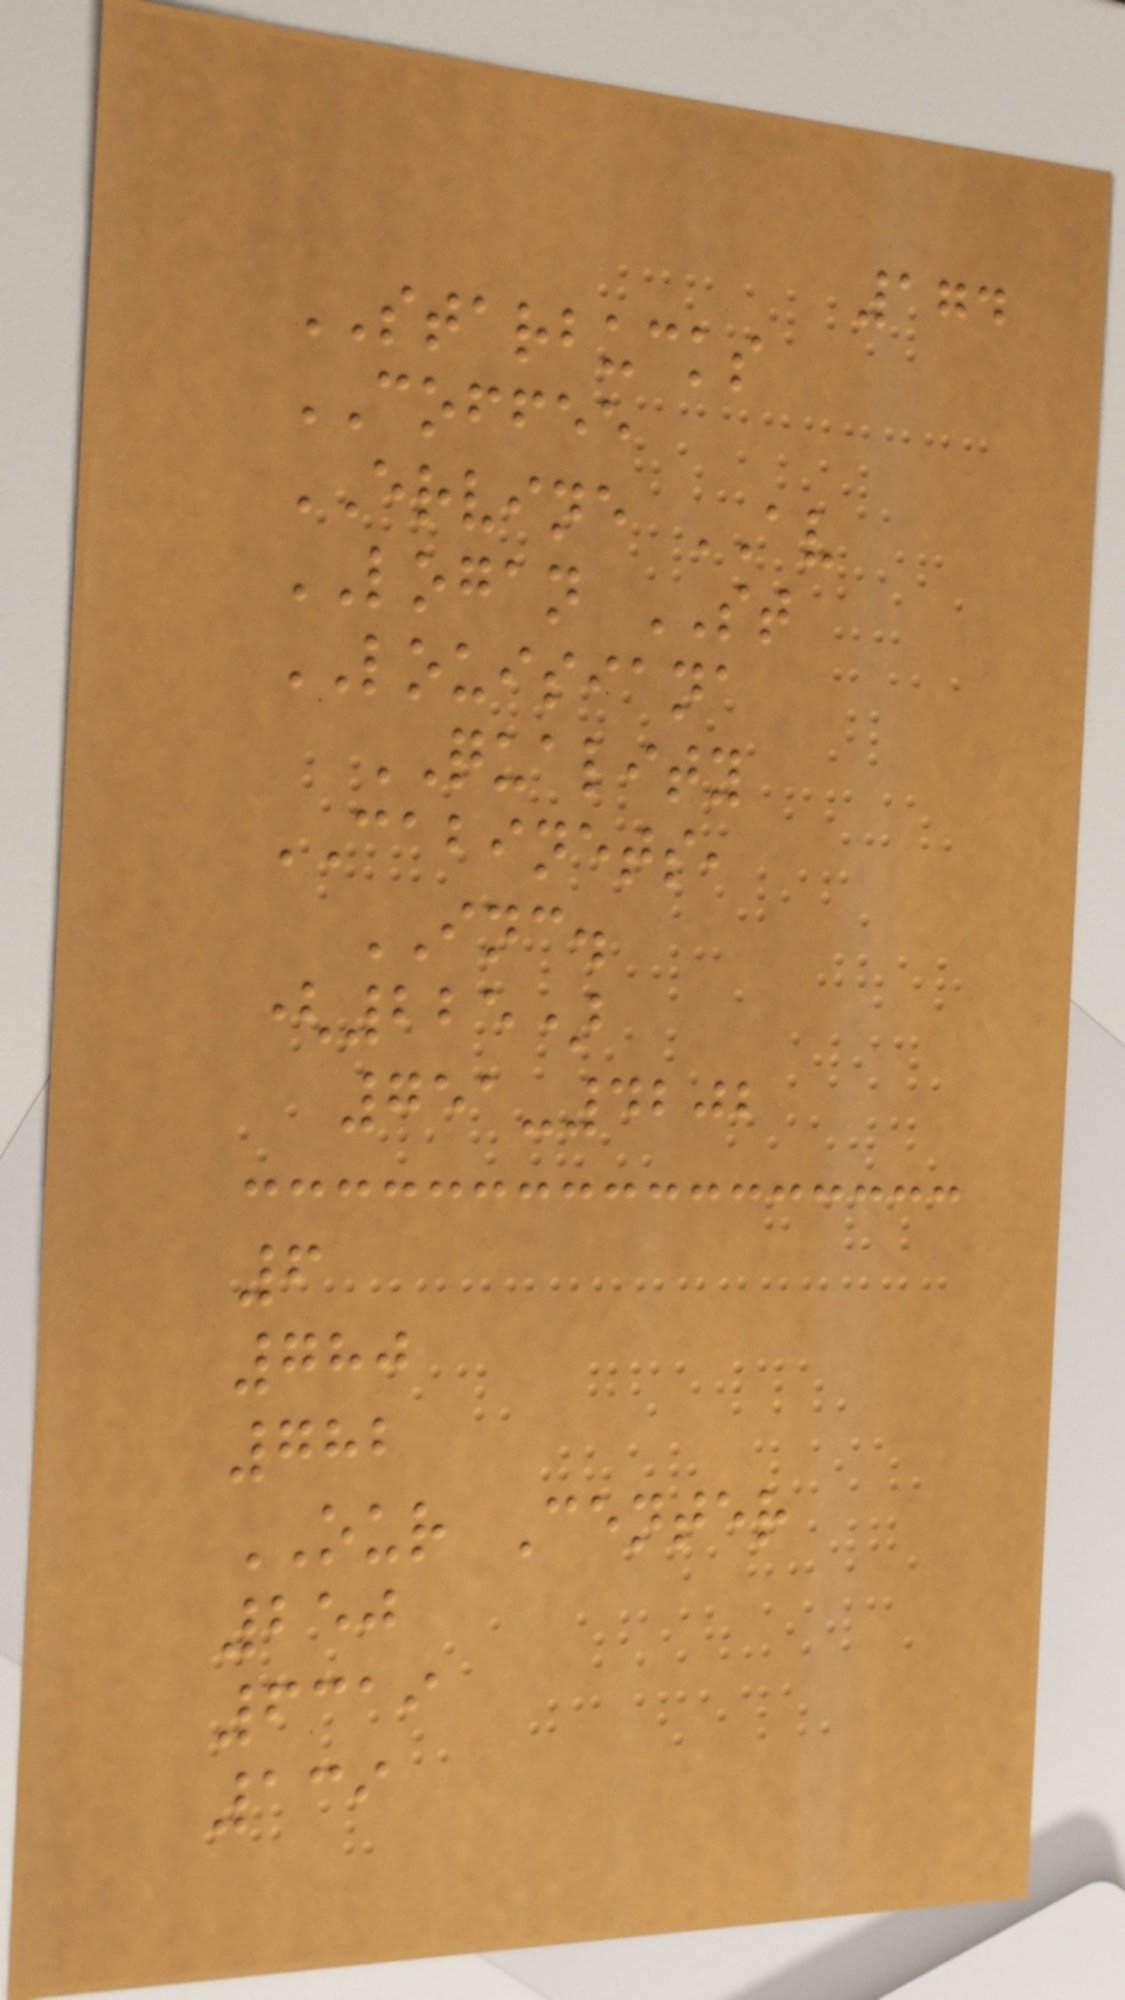174
STARBUCKS
COFFEE
ERVINE AV
LOGAN ST
LOUISIANA
QUALITY
CABINETS,
INC.
(225)
751-4202
6
780
782
OUR Center
250
6319
139
